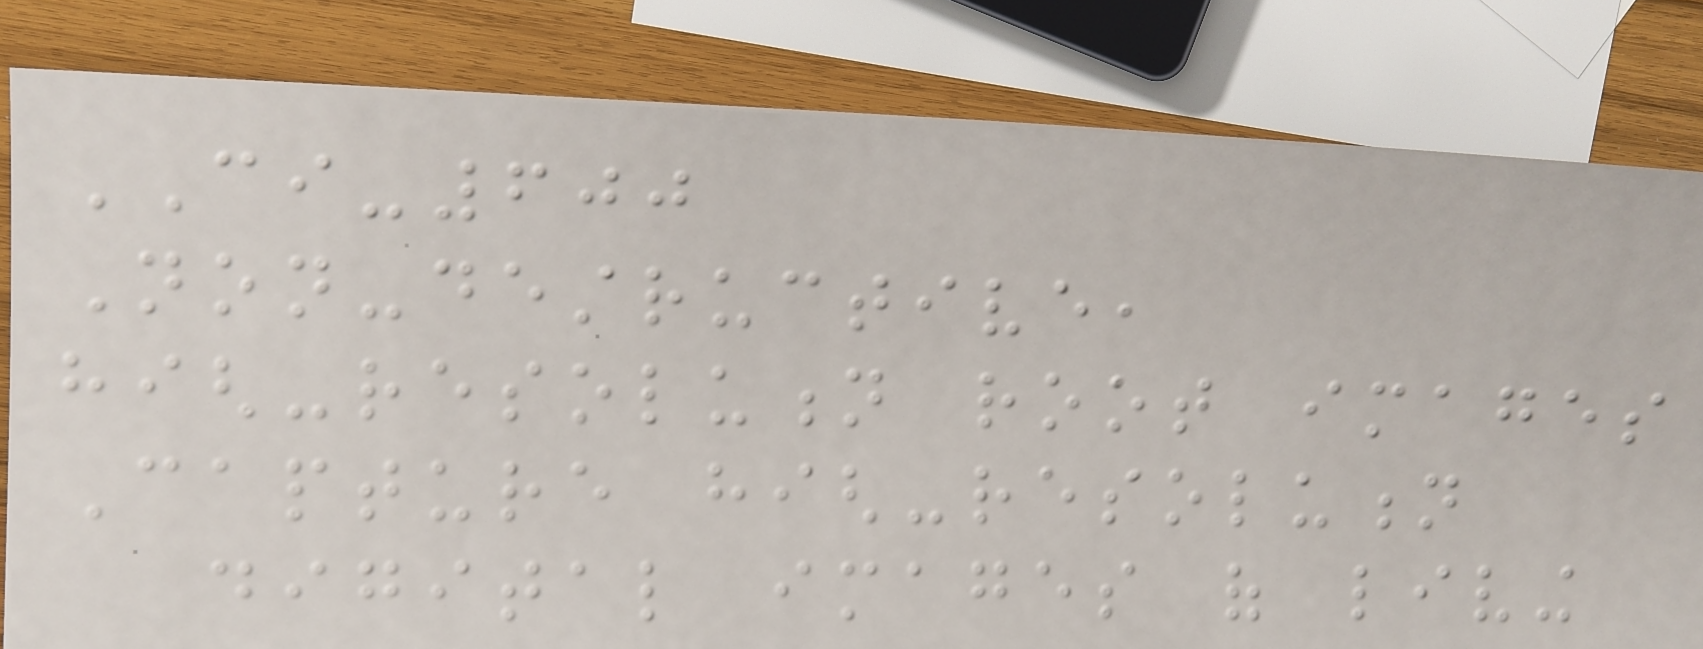CI-600
Non-destructive,
high-resolution root images
Capture high-resolution
digital images of living
